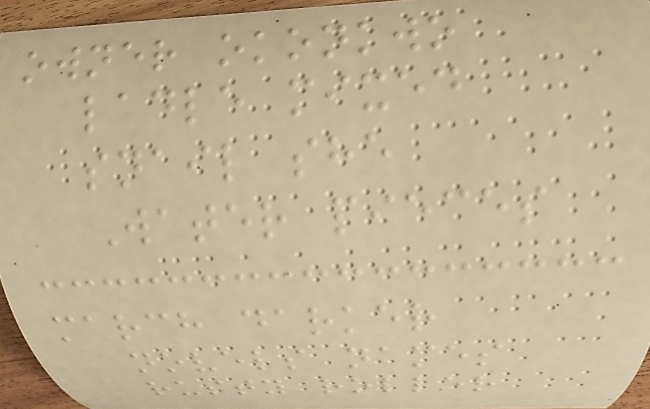owner okonkwo
ladle mixed
snail she
Water pieces
march darker
novels names
rusty roller
